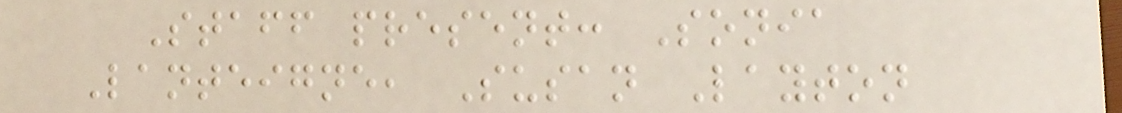Staff present: Sonia
Lanteigne, Susan Layton
